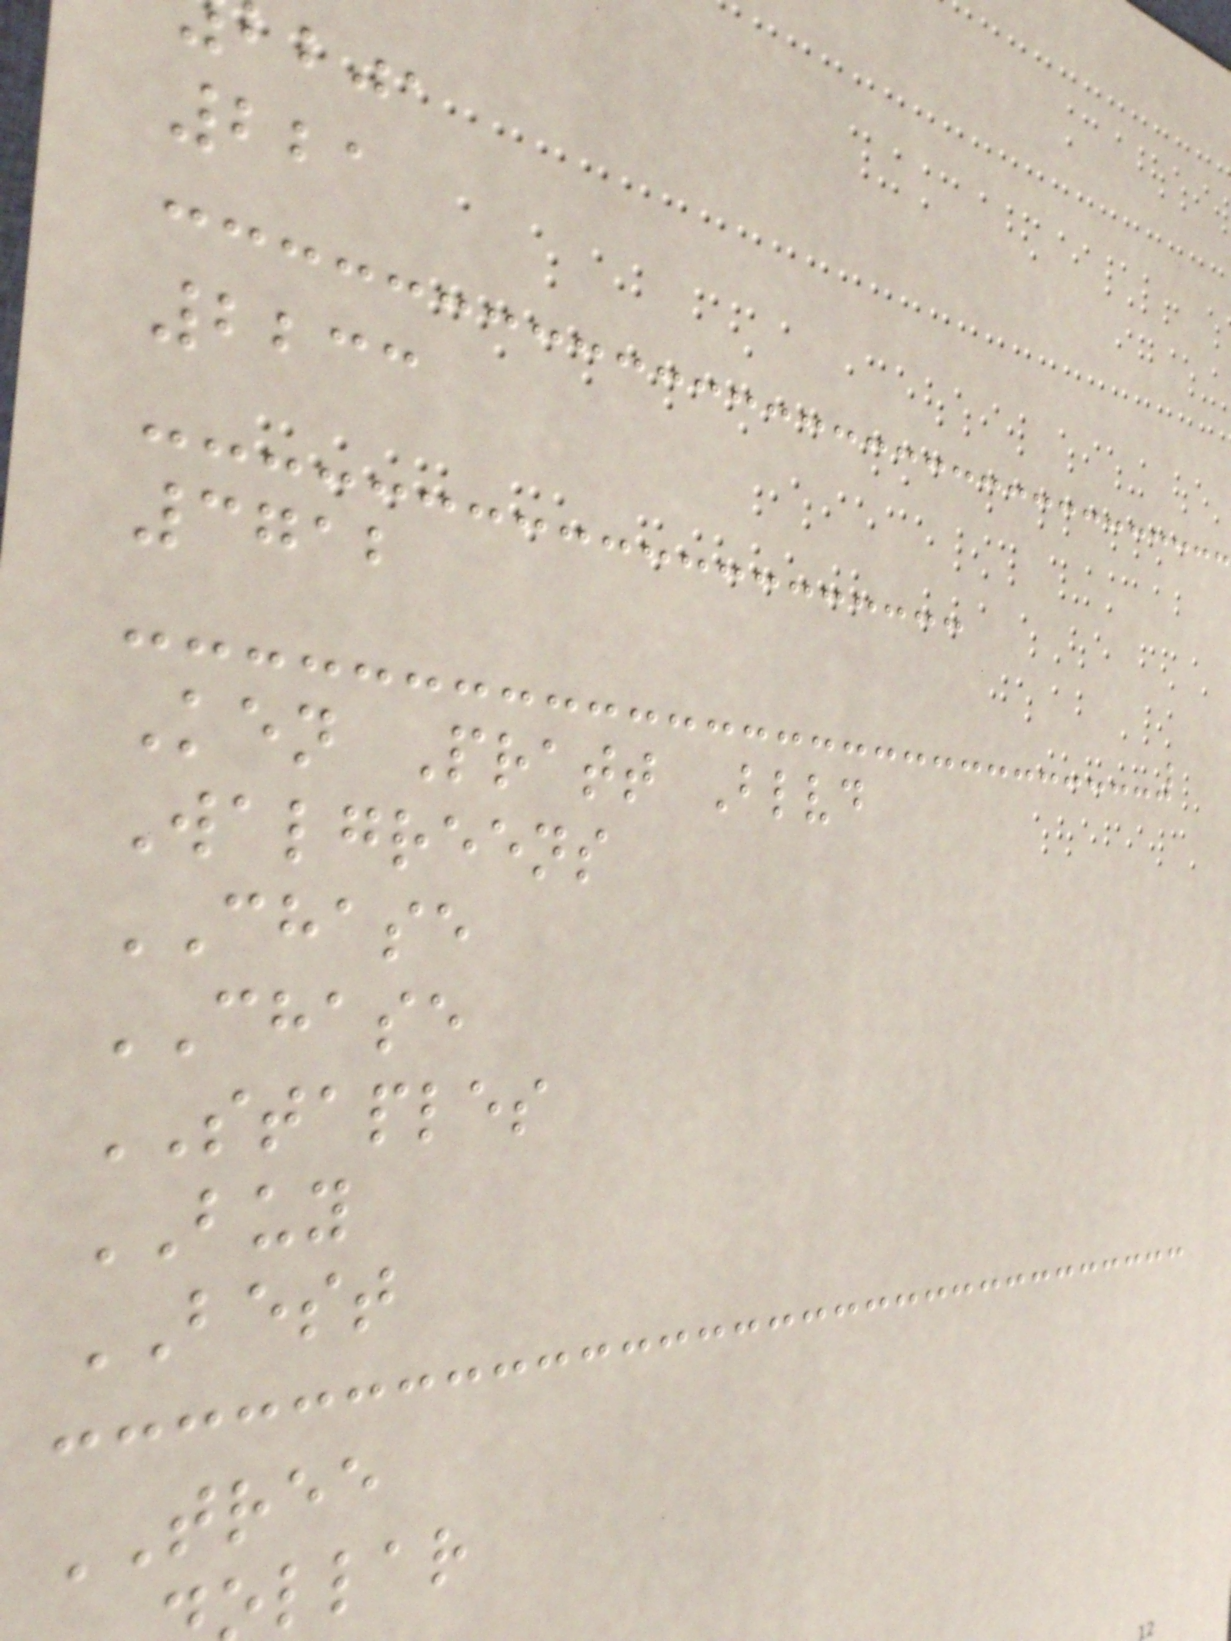221
2233
3712
Ken Pratt Blvd
Walgreens
CHASE
CHASE
STAPLES
BUY
BEST
TREE
llar
